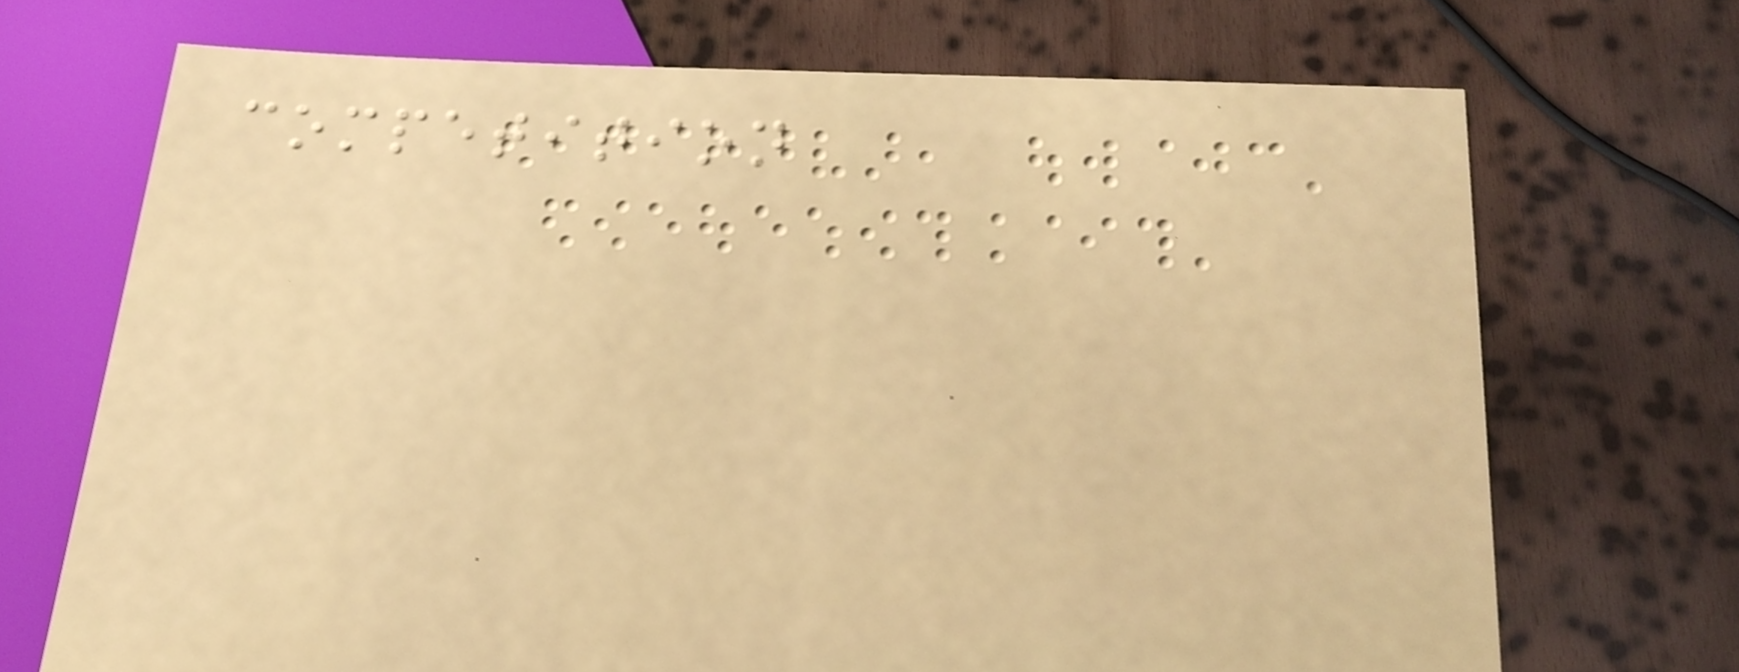competition
